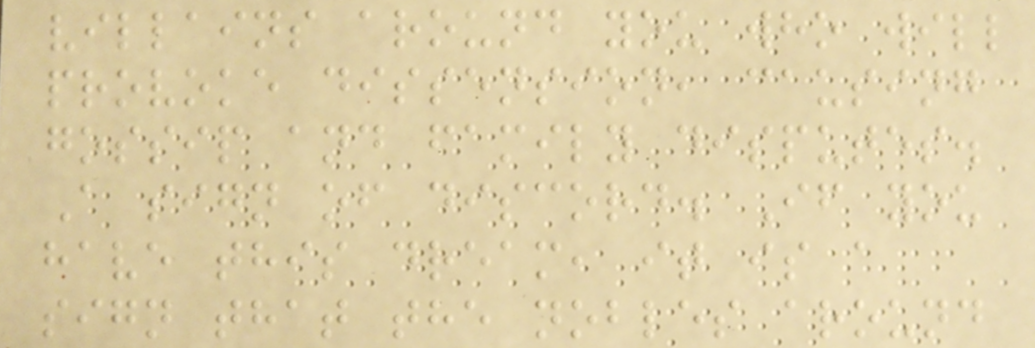villains around you who will
provoke dissension, causing
gossip and family disputes.
A sign of discord. If you
have this dream, it is a
sign that the nobles around
